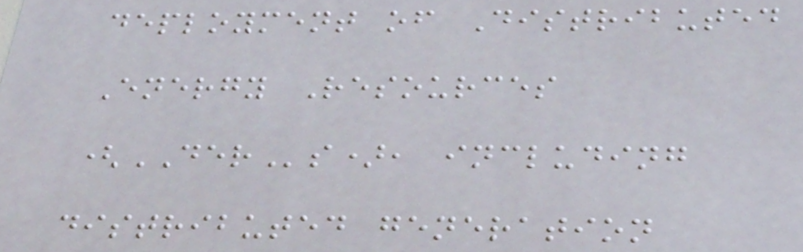deployment of Distributed
Energy Resources
(DERs), including
distributed generation
